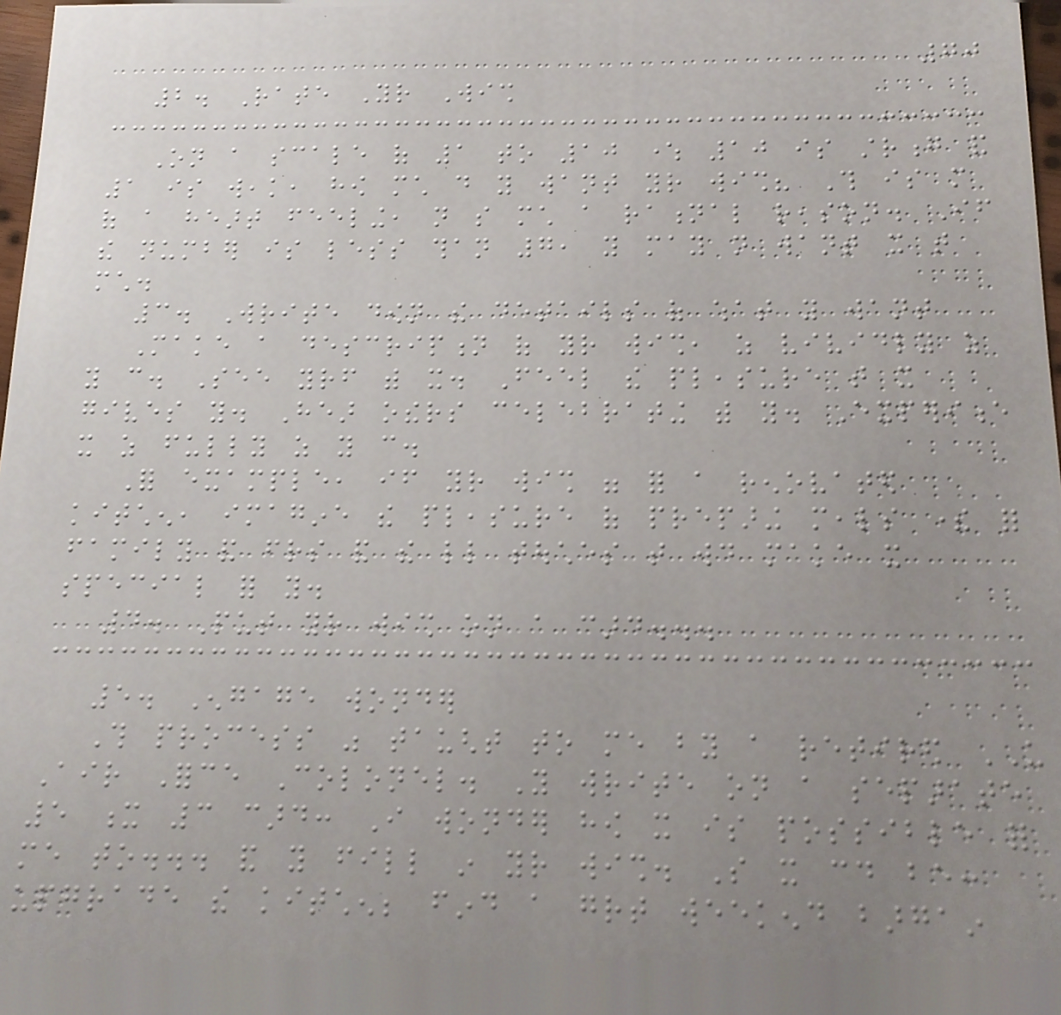70
2. Rate Your Wish
On a scale of 1 to 10 where 10 is strong and
1 is weak, how much do you want your wish? This is more
of a heart feeling, not so much a rational reason. If
the number is less than 7, you may not want it that
much.
3. Write down the details of what you want
Make a description of your wish, as vividly as
you can. See yourself with it. Feel the pleasure that it
gives you. Hear others celebrating with you. Experience
it as fully as you can.
For example, if your wish were for a renovated
kitchen, imagine the pleasure of preparing meals there for
family and friends and the little touches that would make it
special for you.
4. Put your wish on a card...
5. Engage wonder
This process was taught to me by a retired US
Air Force Colonel. You write on a separate
5 x 3 card: I wonder how it is possible for
me to... and you fill in your wish. So it could be:
upgrade the kitchen; find a great weekend bargain
